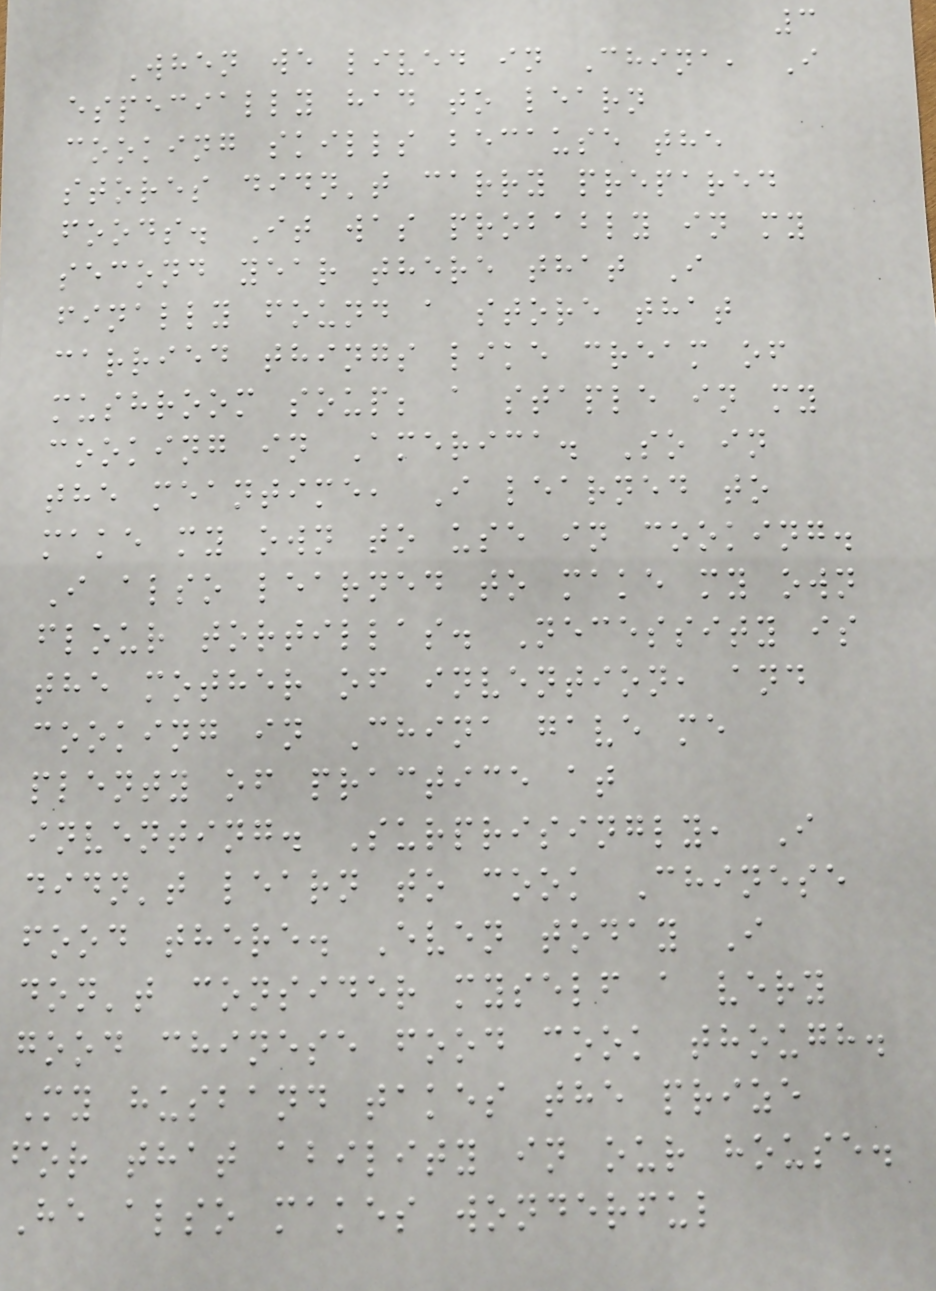3
When we lived in China, I
especially had to learn
cooking skills because the
stores didn't carry prepared
foods. It was probably in my
second year there that I
finally found a store that
carried things like cream of
mushroom soup; a staple in my
cooking in America. So in
the meantime, I learned to
make my own to use in cooking.
I also learned to make my own
flour tortillas. Necessity is
the mother of invention, and
cooking in China gave me
plenty of practice at
inventing. Surprisingly, I
didn't learn to cook Chinese
food there. Even today I
don't consider myself a very
good chinese food cook though.
My husband takes the prize
for that ability in our house.
He also makes wonderful
